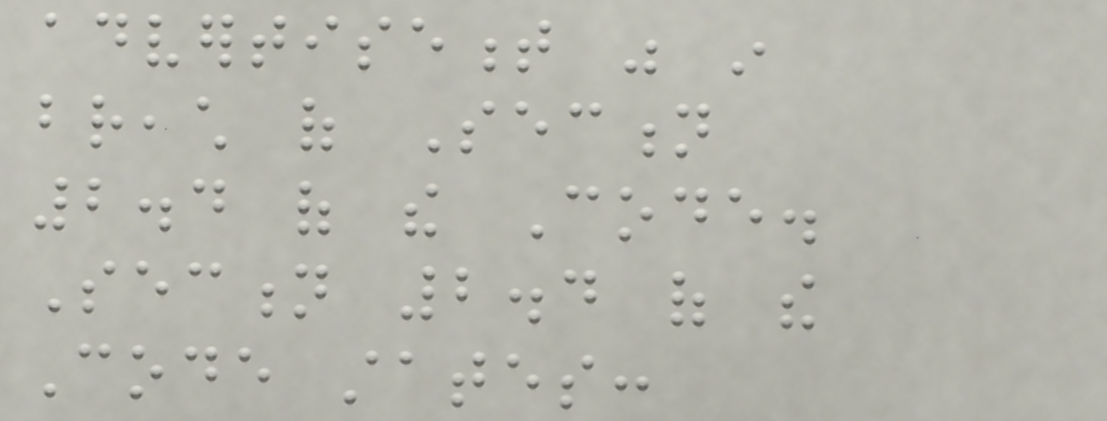advertisement was in
breach of Section
2.4 of the Code.
Section 2.4 of the
Code states:
